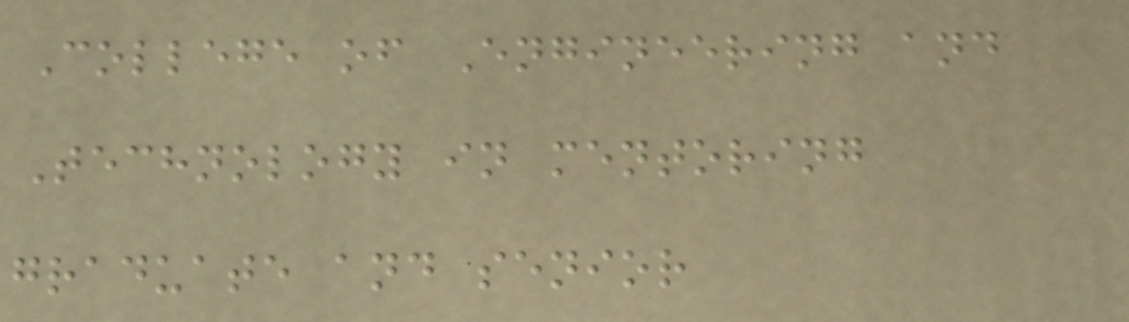College of Engineering and
Technology in mentoring
graduate and senior
